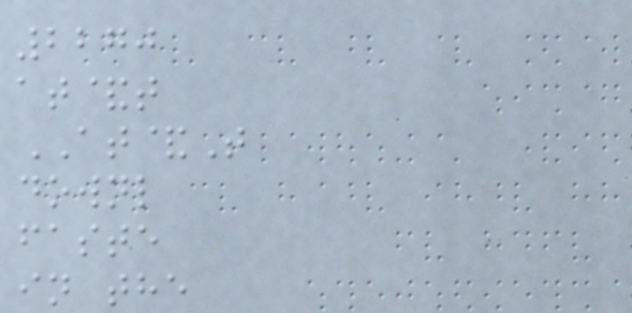2270
at&t
AT&T
downl
faste
in the
